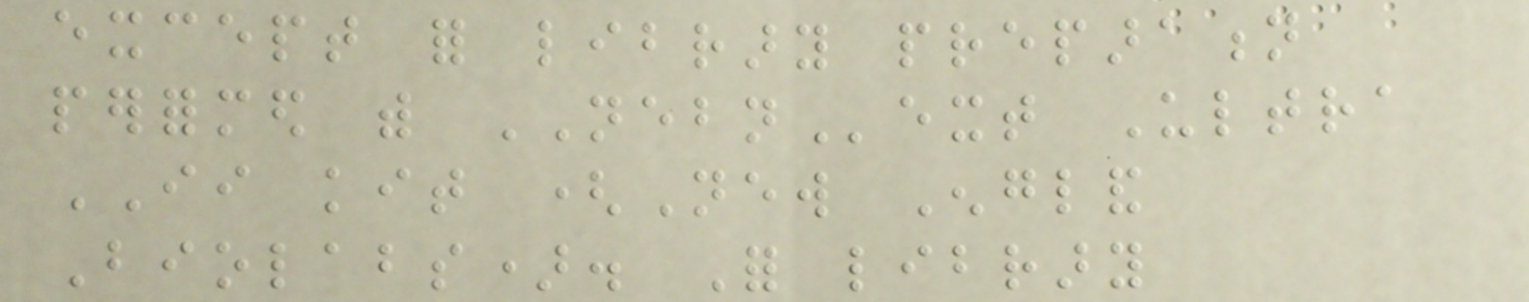except for library preparation
performed with NEBNext Ultra
II kit (New England
Biolabs). For library
